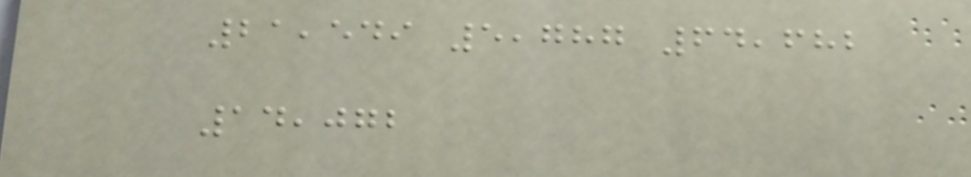21,549 5,787 64,682
14,072
